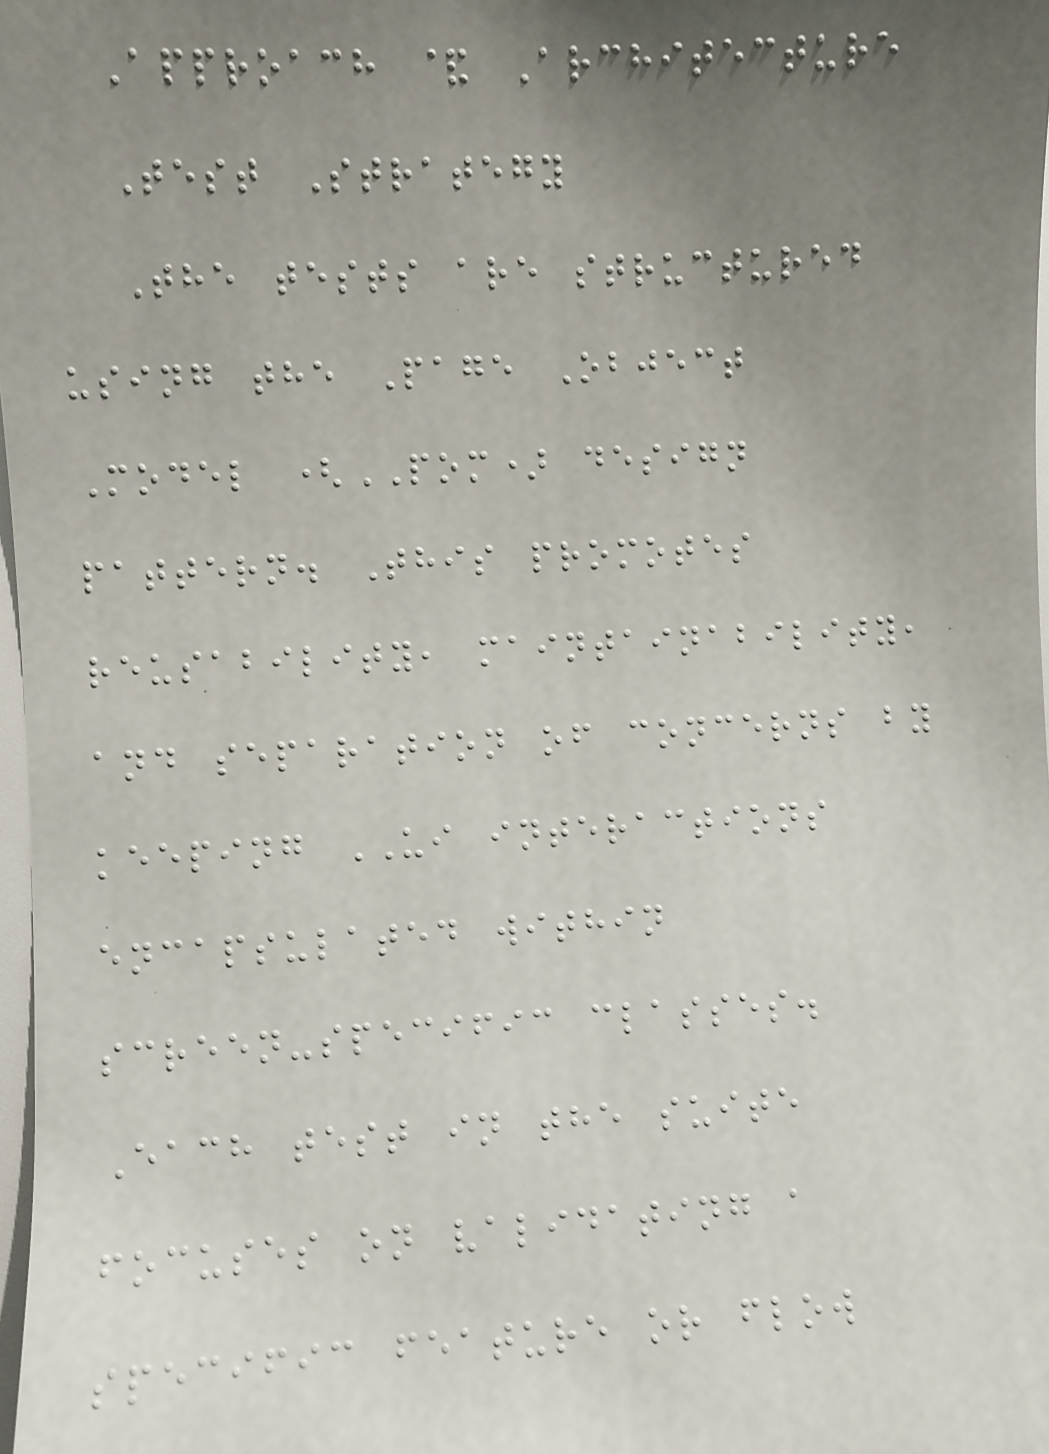Approach & Architecture
Test Strategy
The tests are structured
using the Page Object
Model (POM) design
pattern. This promotes
reusability, maintainability,
and separation of concerns by
keeping UI interactions
encapsulated within
screen-specific classes.
Each test in the suite
focuses on validating a
specific feature or flow
